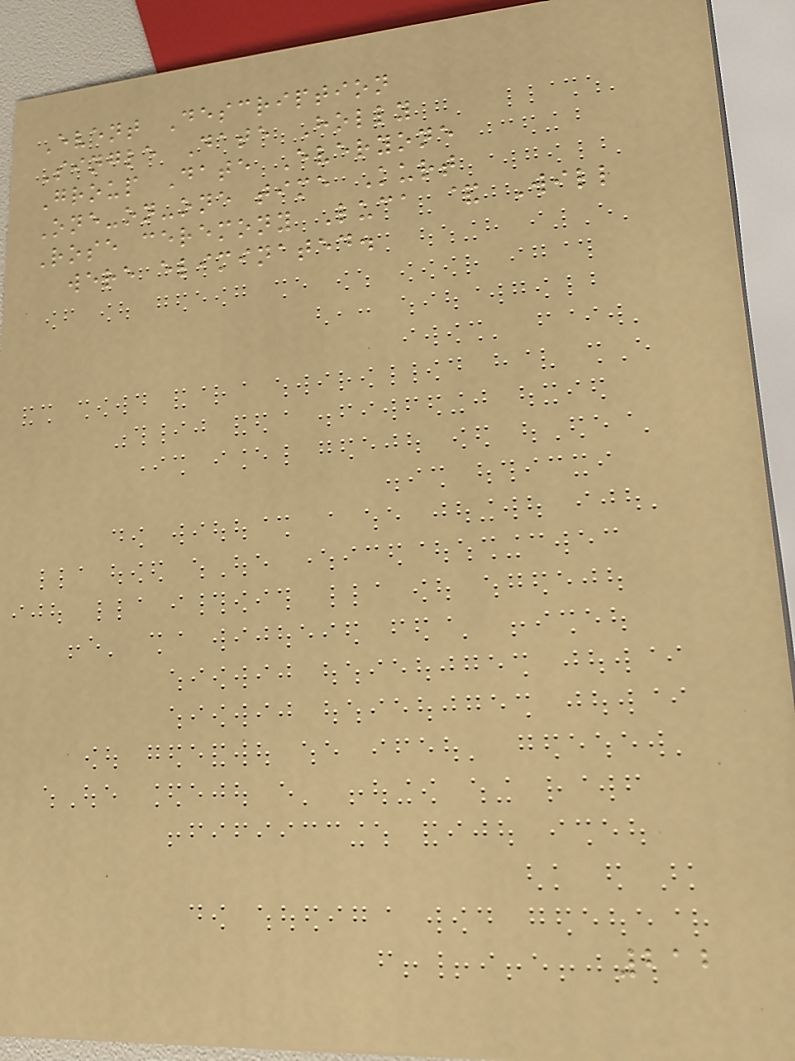Event Description
Single Date Holly
Group Date Everyone
One-on-one time Kurt
Rose ceremony Luca & Will
were eliminated.
212
